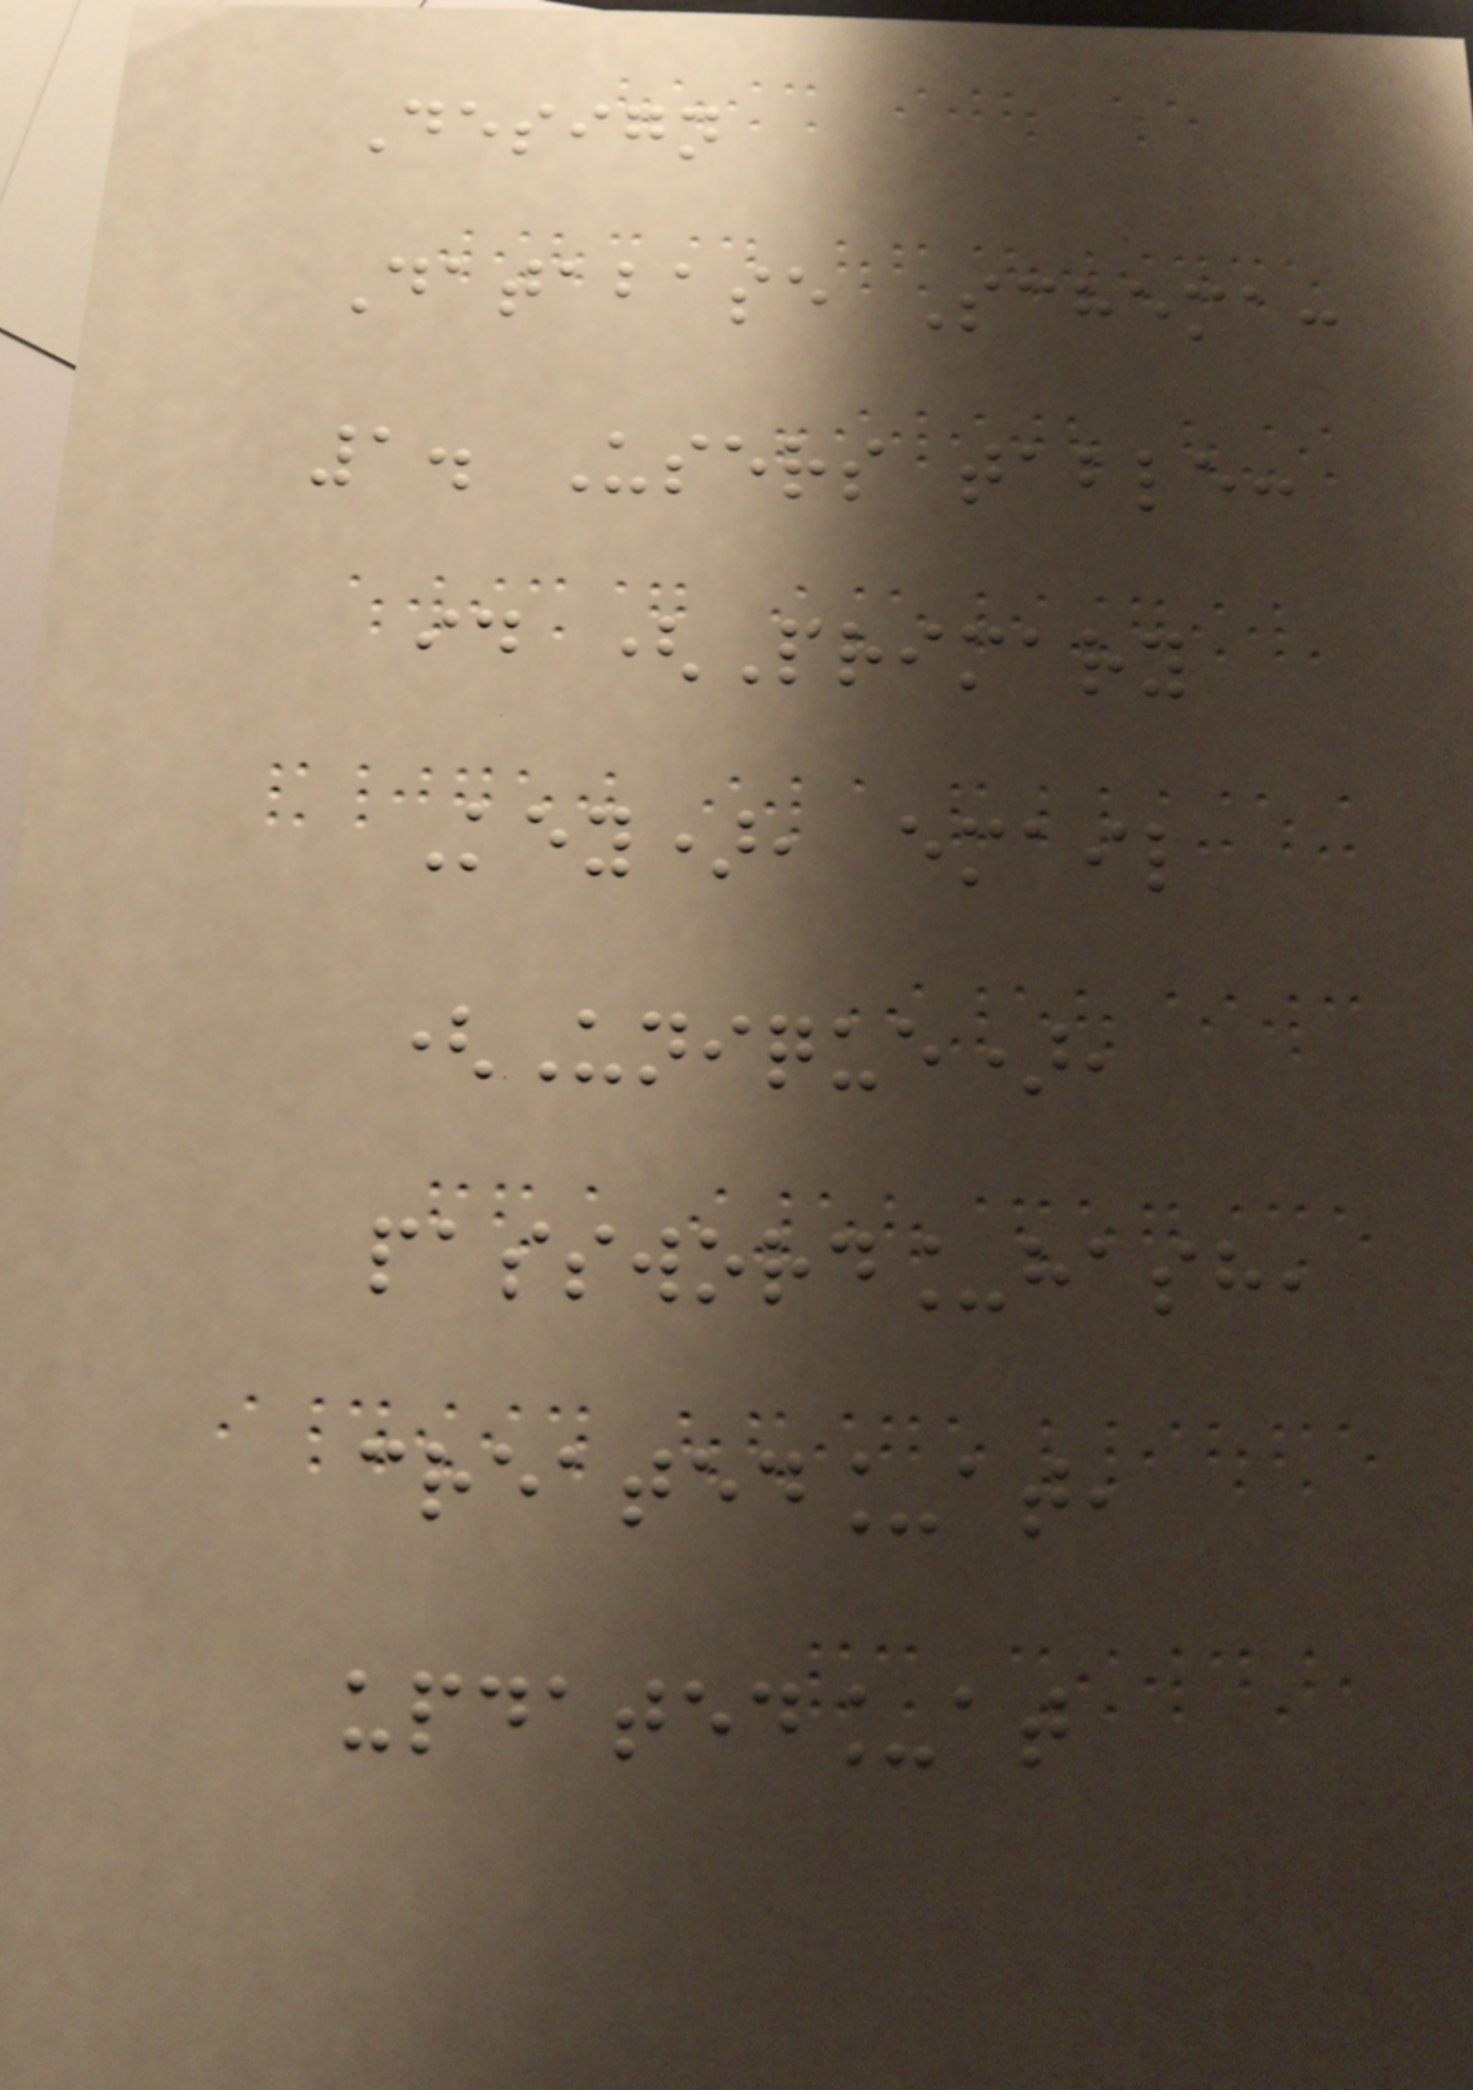Design
Database Schema:
1. Users table:
id (Primary
Key), email
(Unique),
password_hash,
created_at,
updated_at
